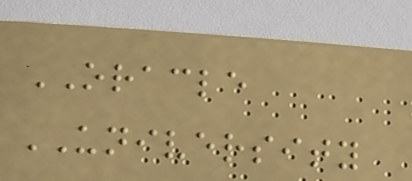ORACLE
UNIVERSITY
